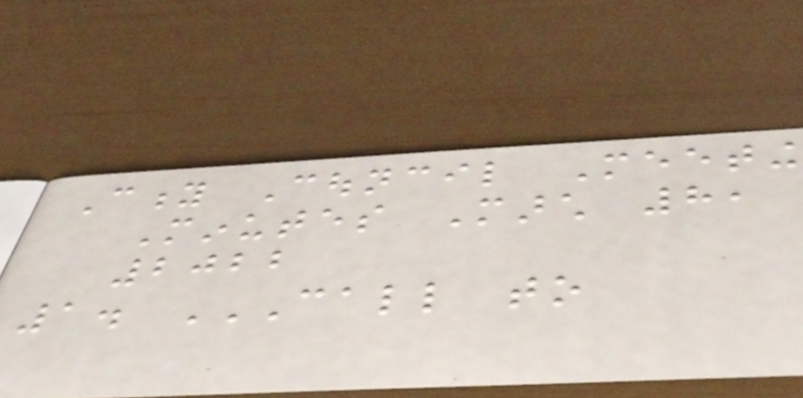City Council Meeting
Minutes March 8,
2022
1. CALL TO
